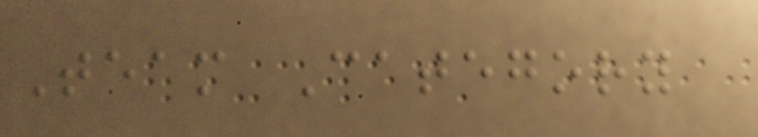Team Category
